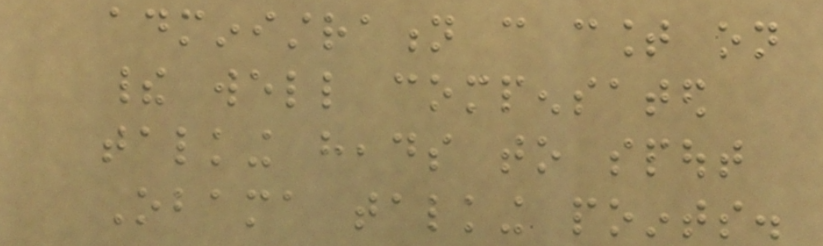administration can count on
their well compensated
talking heads to spout
Obama talking points.
